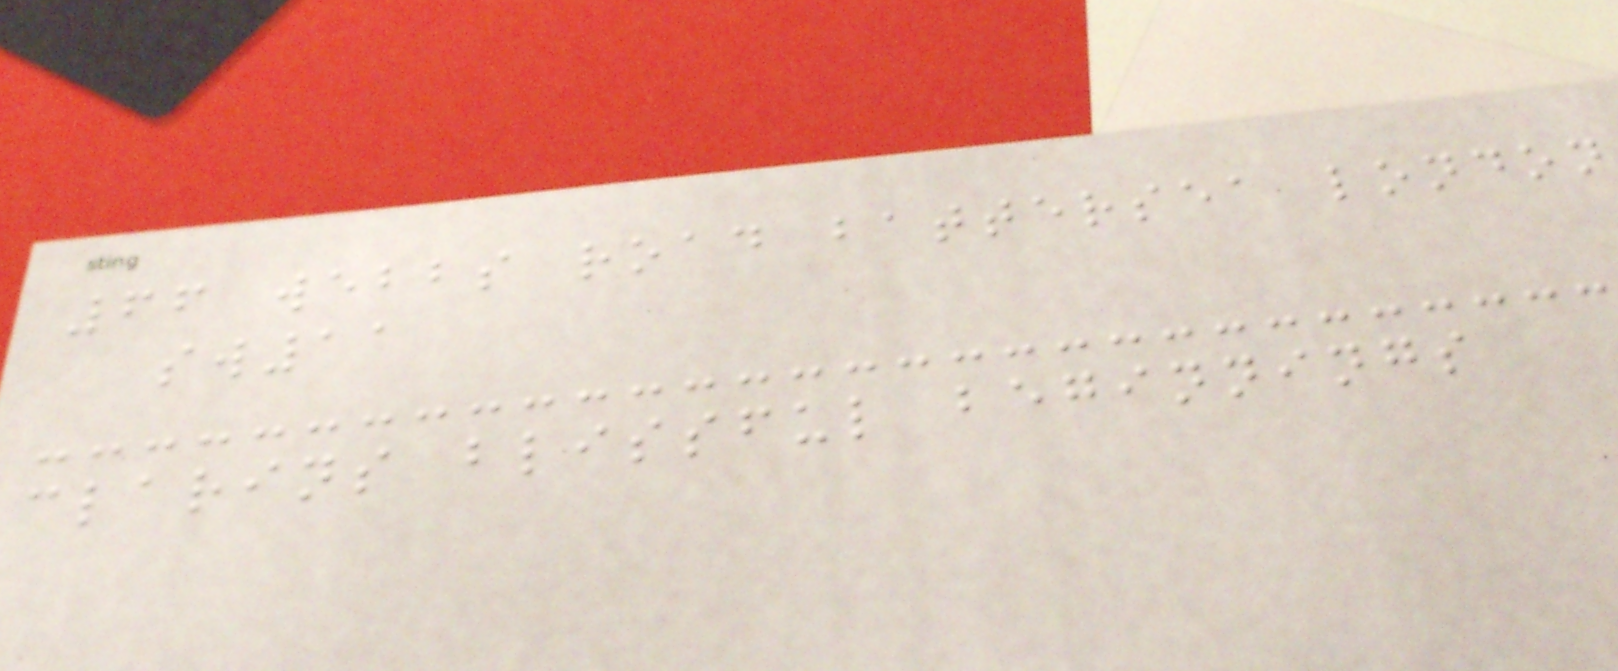66 webbs road battersea london
sw11
clarins blissful beginnings
